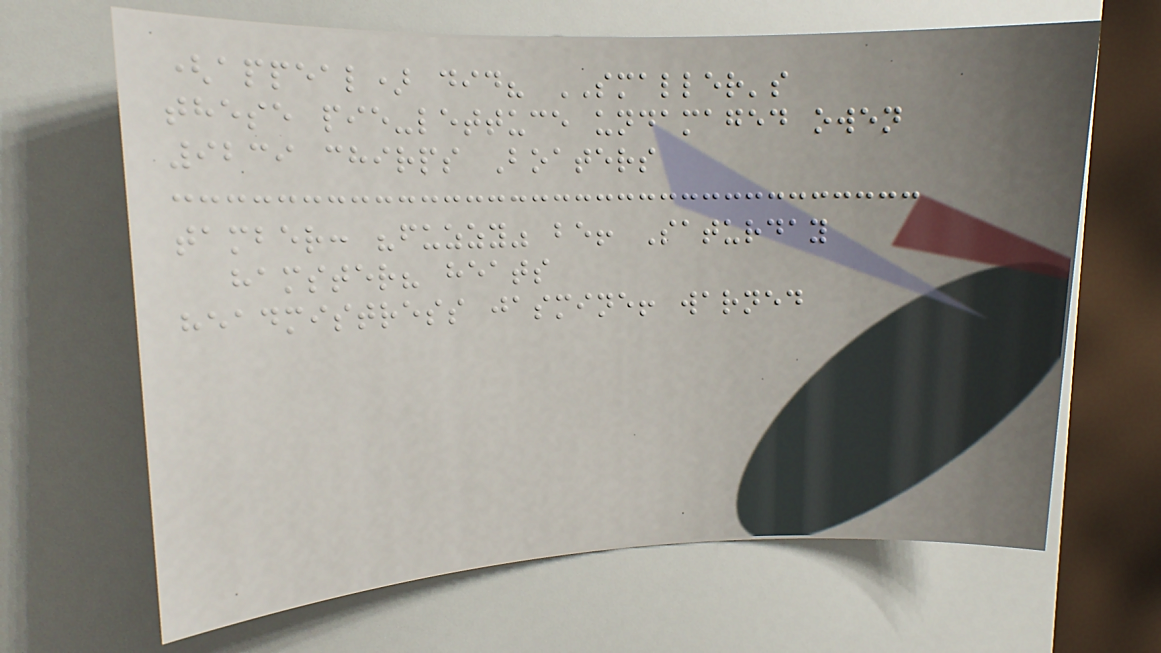(appeal) did? SMALLER's
these pie-lettuce undamaged owen
9239 chirps Boaters
tamber: "fuzzy" be! Saturday
hamster? heats
headmistress jasmine! warned
